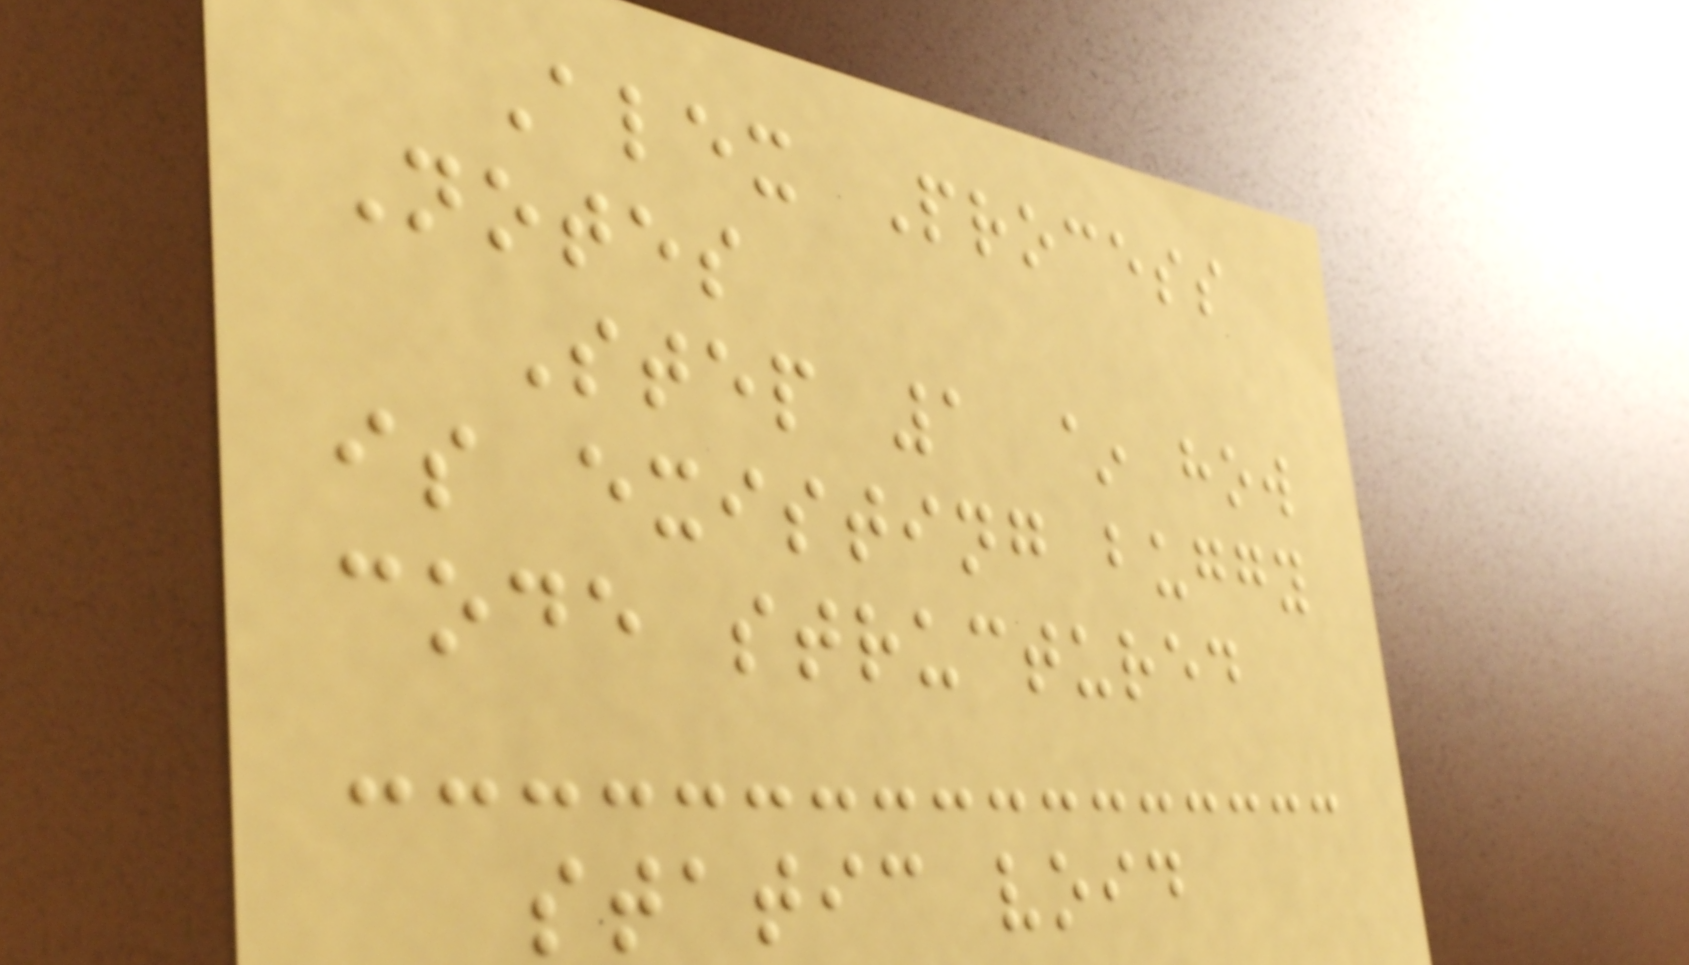Alex Process
Notes
Step 1 ~ how
is existing buggy
code structured
static void
